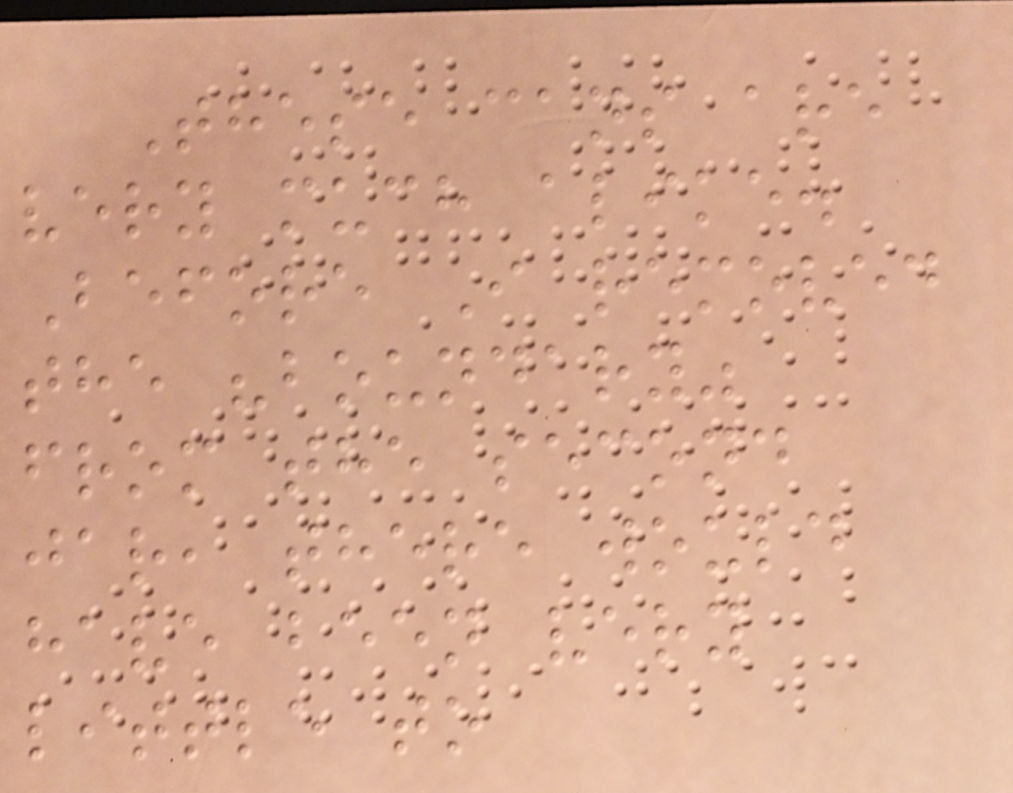These cans are
very much alike.
Before I removed
the "boundary"
from the second
jar, there would
have been very
little to
